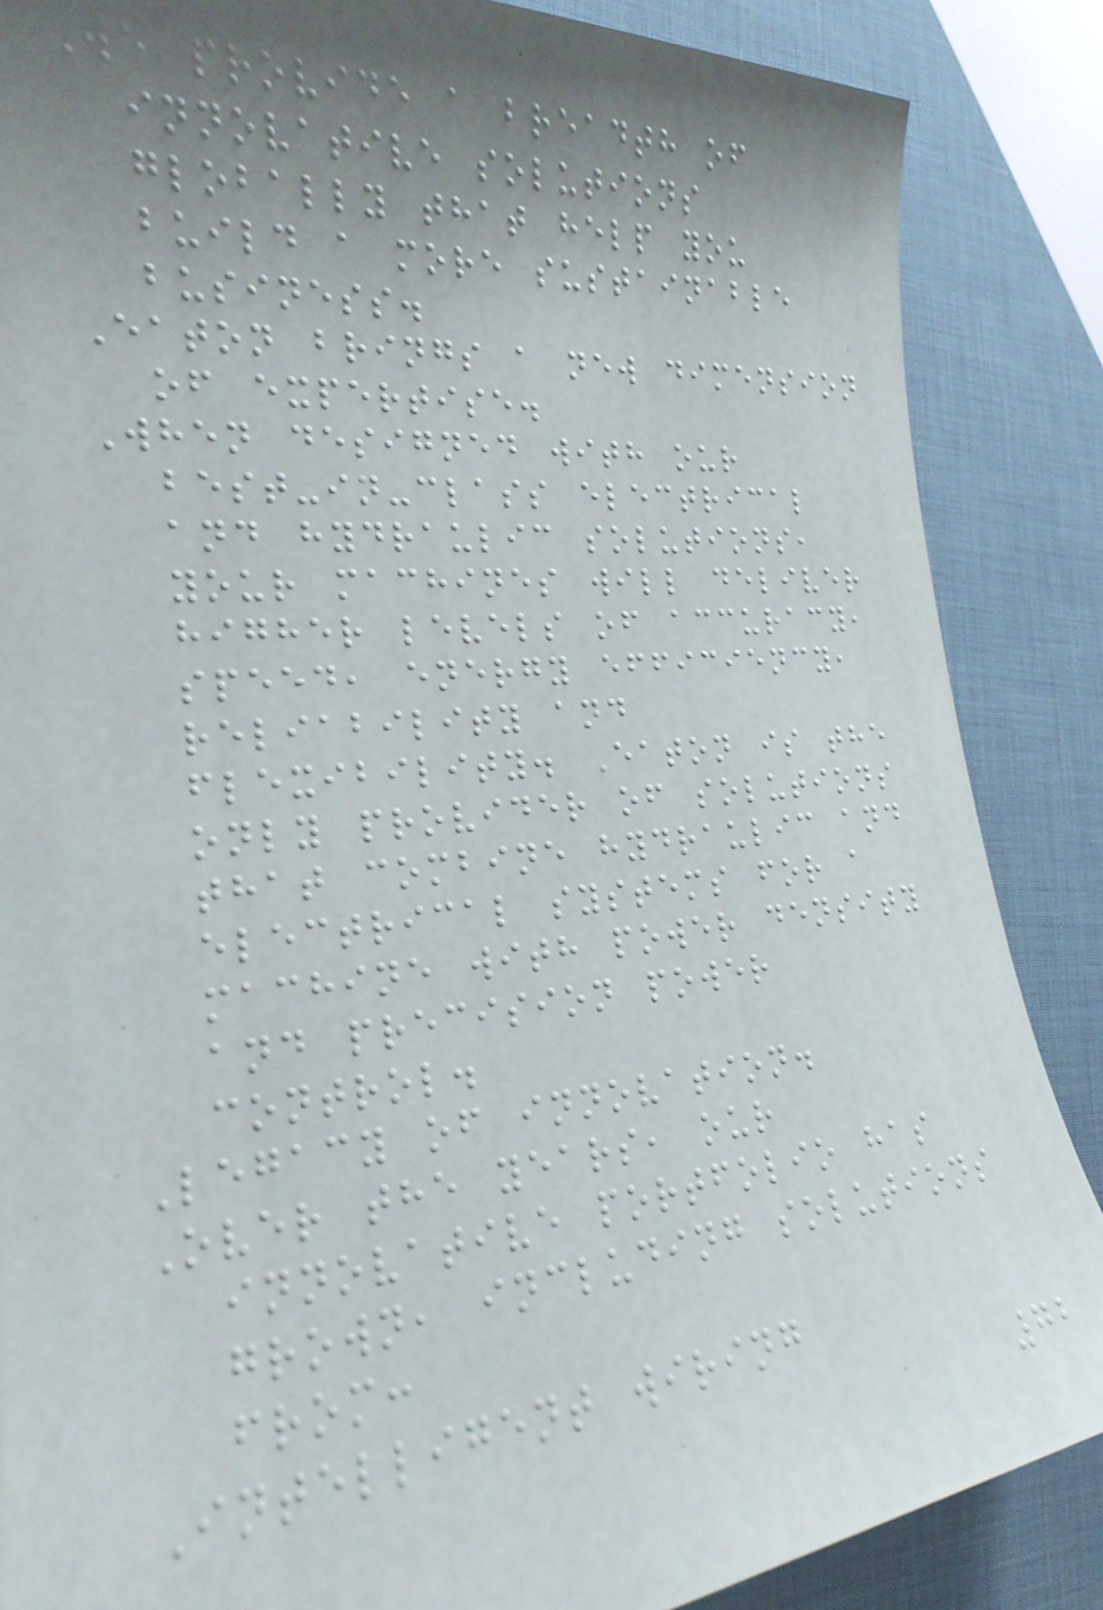We provide a breadth of
innovative solutions
globally that help you
build a more sustainable
business.
Eaton brings a new dimension
of expertise.
When designed with our
best-in-class electrical
and hydraulic solutions,
your machines will deliver
higher levels of accuracy,
speed, energy efficiency,
reliability and
flexibility. Eaton is the
only provider of solutions
that combine hydraulic and
electrical systems for a
machine with power density
and precision power
control.
Legacy of innovation.
Over the years, our
innovative portfolio has
grown, including solutions
from:
Intelligent wiring
72
